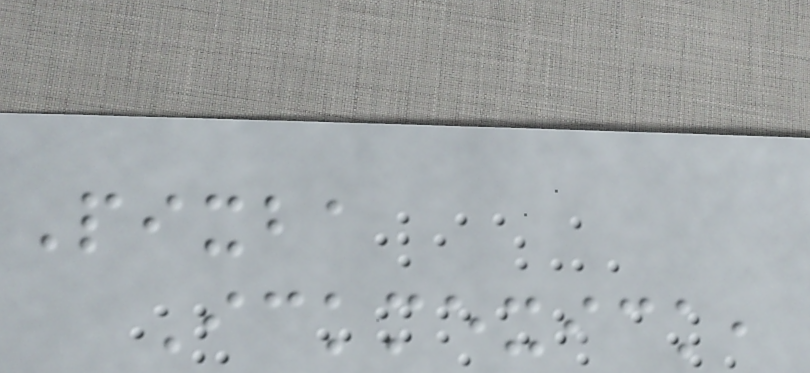Pixba
Ickmexick,
